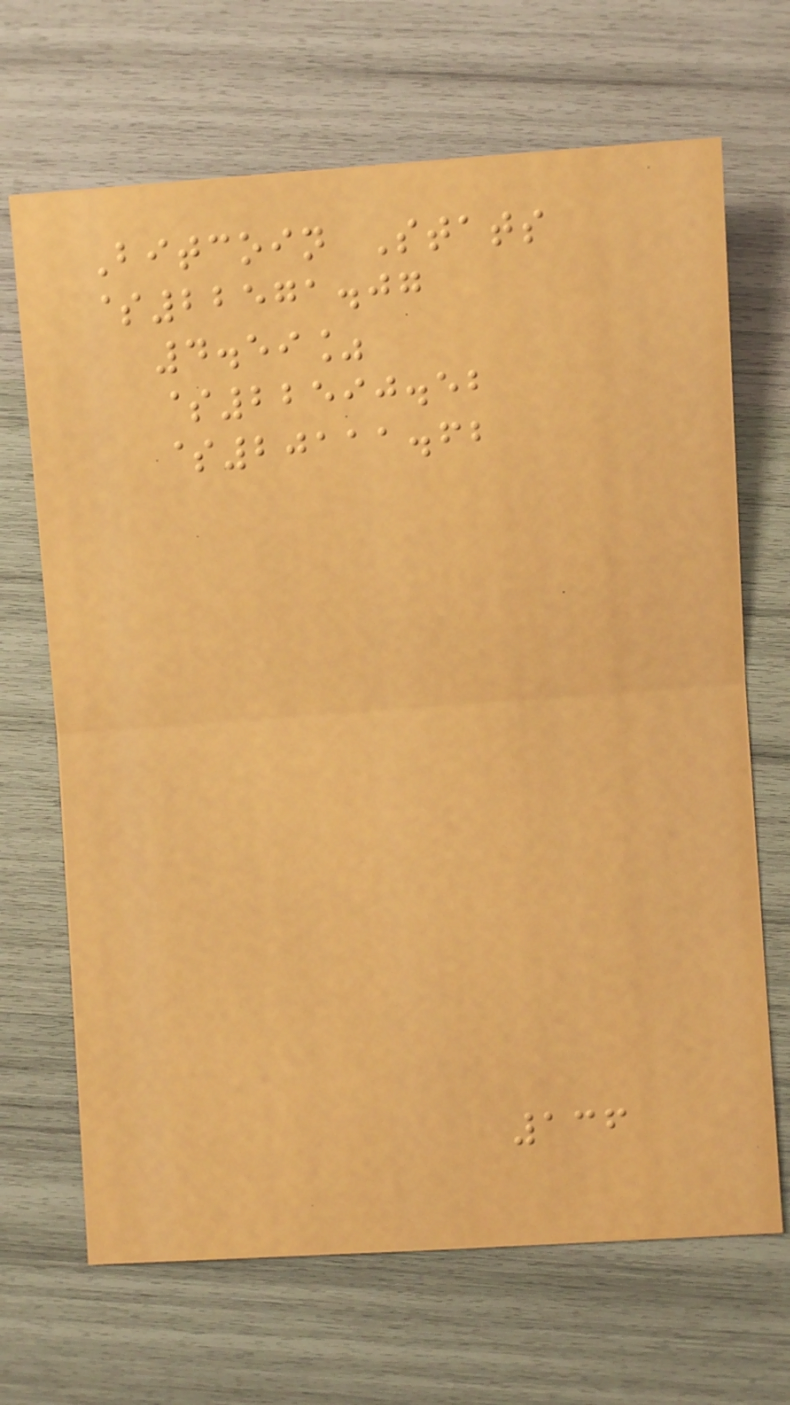Bitcoin Stats
$22571.07
4.59%
$22590.52
$20111.62
136
